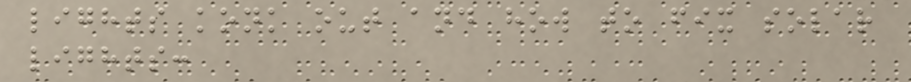lights konk out and how to fix solar
lights:
